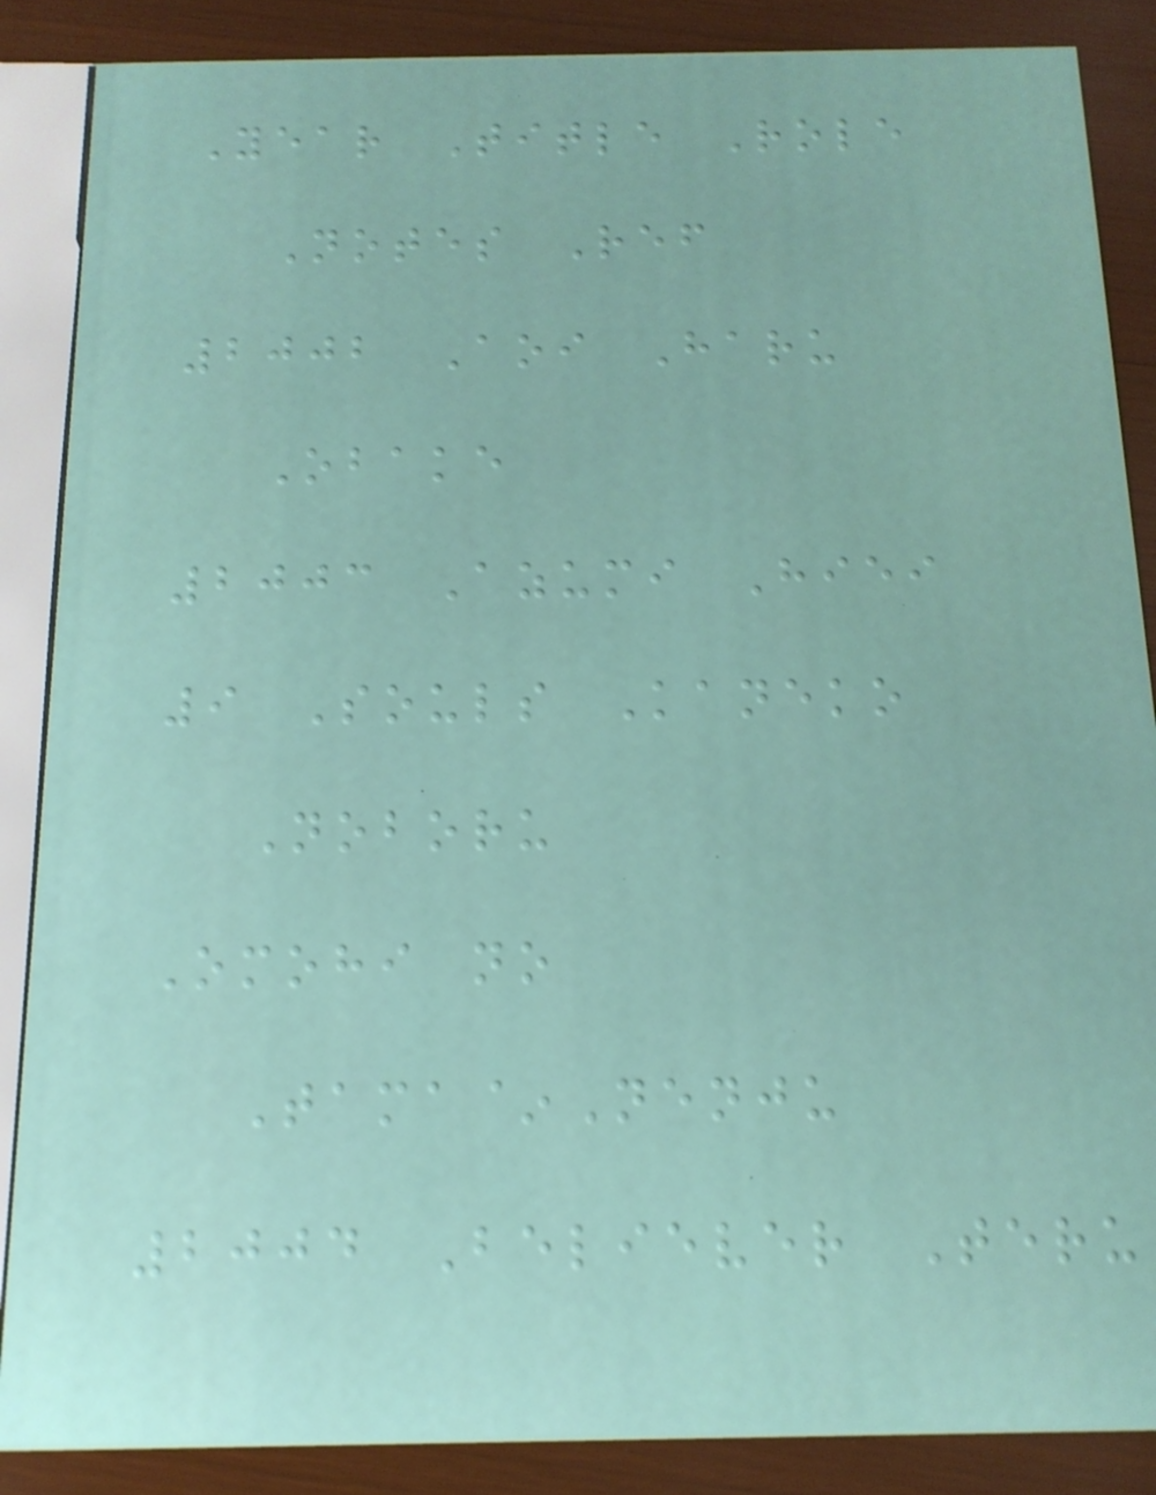Year Title Role
Notes Ref
2002 Aoi Haru
Obake
2003 Azumi Hiei
9 Souls Kaneko
Noboru
Omohi no
Tama~Nenju
2004 Believer Teru
